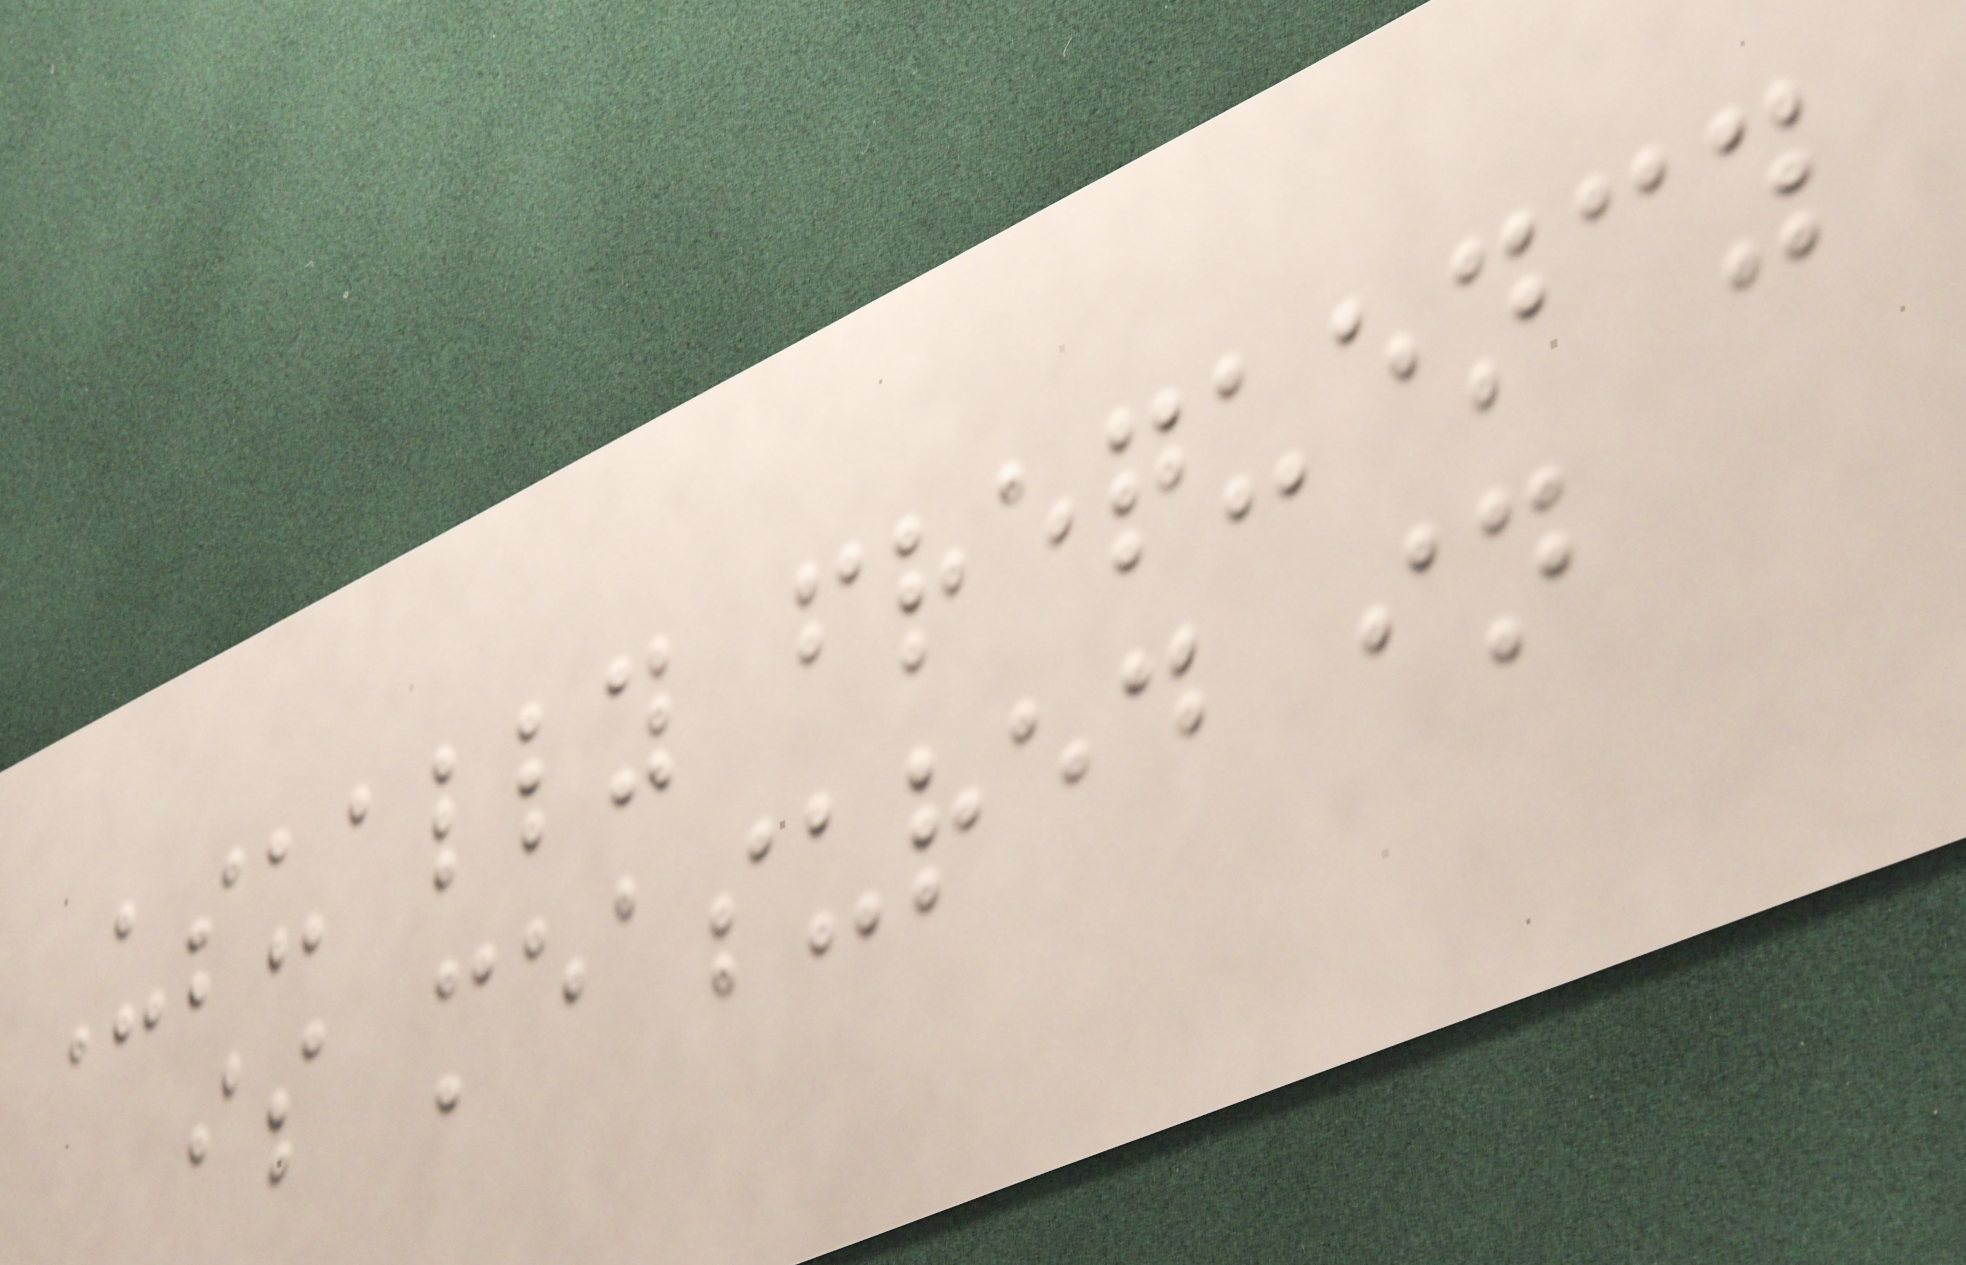Usually frequency
is measured in
